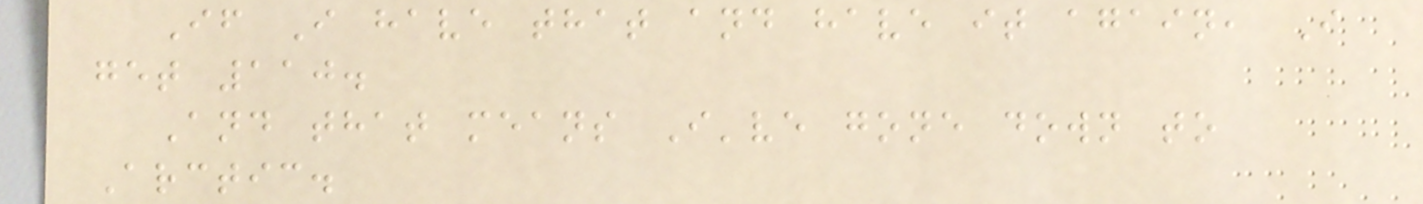If I have that and have it again, I
get 110.
And that means I've gone down to
Arctic.
